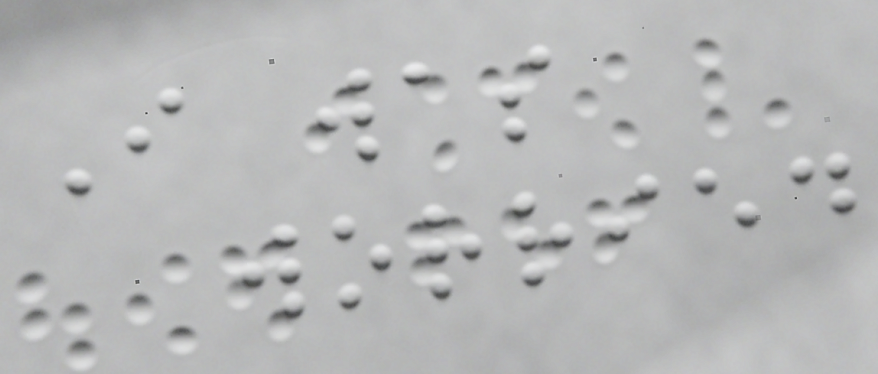I was
worried
